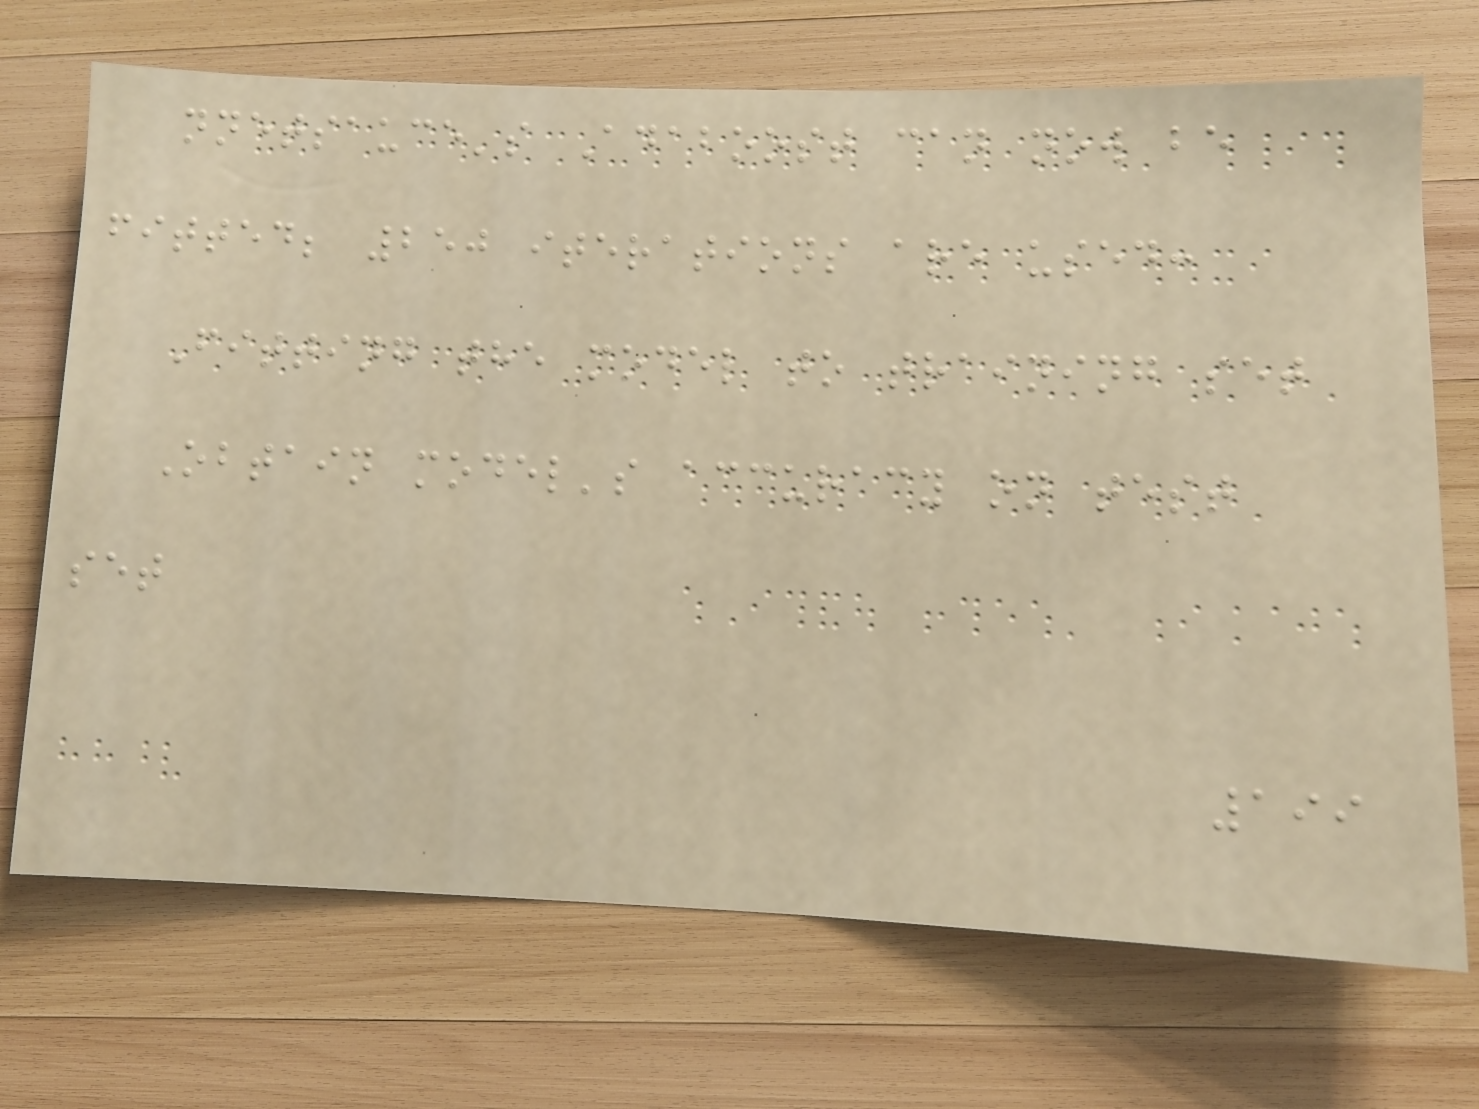nnetsauce's Adaboost can now be
fitted; 250 iterations are used:
Fitting the model to training set
Obtain model's accuracy on test
set
199
